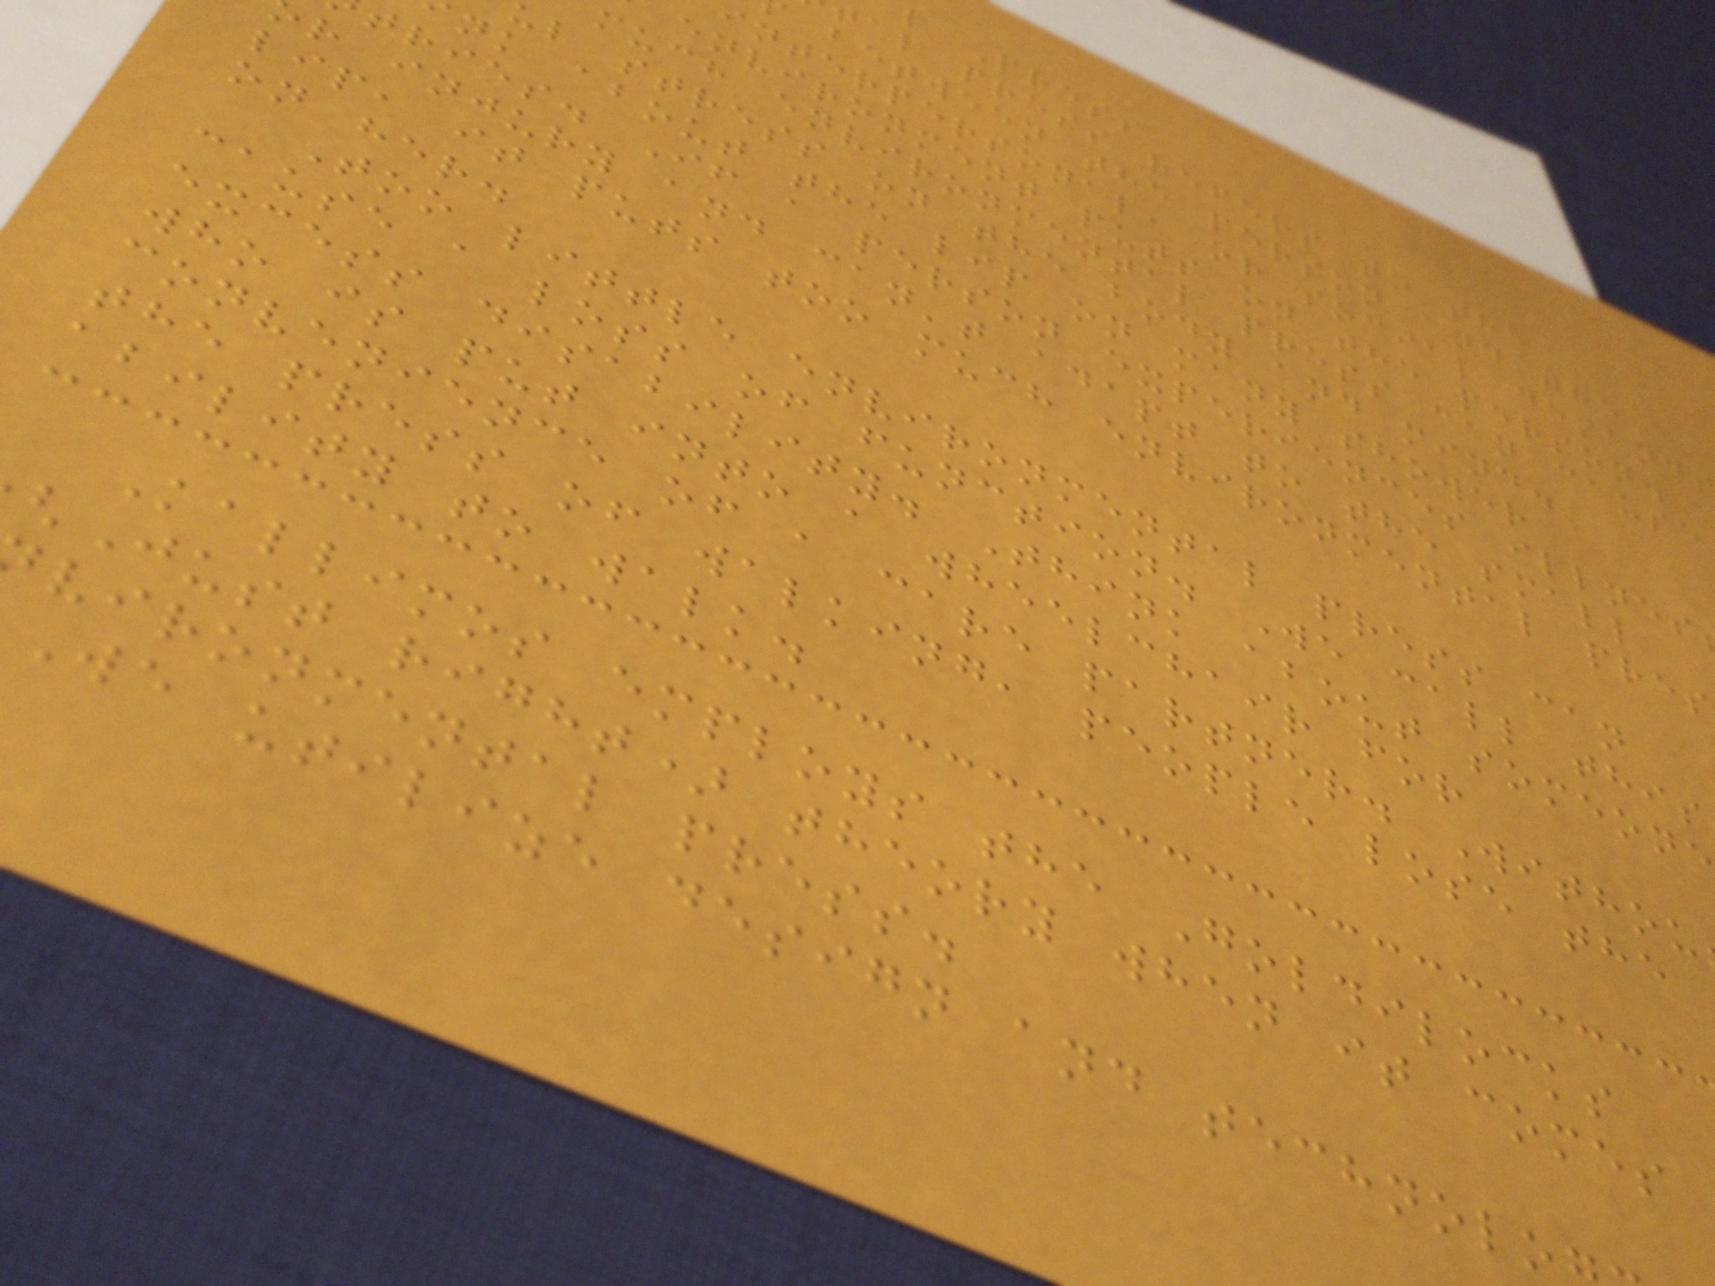l Press
al press refers to the
between the person and the
interpersonal, or social demands
environment puts on the person.
much environmental press can cause
l stress on the body and mind.
nk about the lip on many shower
tries. If a person experiences illnes
r injury and can't adapt to the small
lip, it puts too much environmental pres
on her.
Too little environmental press can
cause a loss of function. We call this
excess disability. Think about someone
who is put into a wheelchair for
convenience of a care partner. Withou
the press of walking, people lose the
ability to walk.
Kallimos employs the Goldilocks
Just right) theory when it comes
vironmental press.
We utilize design and technolo
